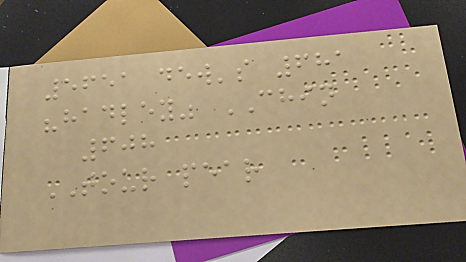5651 dew's 681
"hadley" CHIN
608
TOUR pear
